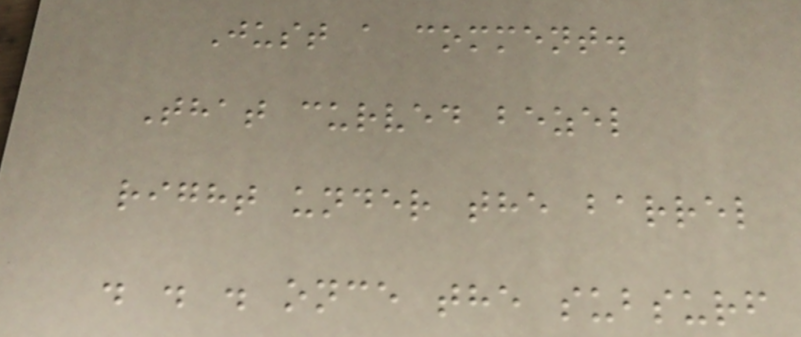Just a comment.
That curved bezel
right under the barrel
. . . once the subsurf
